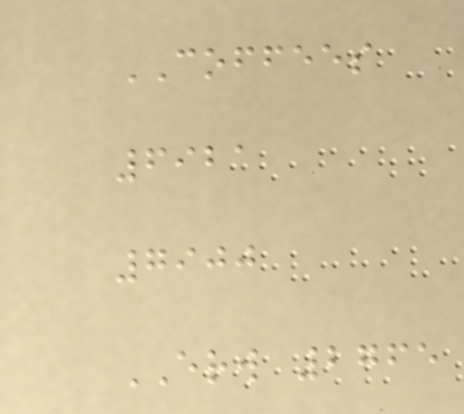COFFEES
6921
7900
ERW 2765
